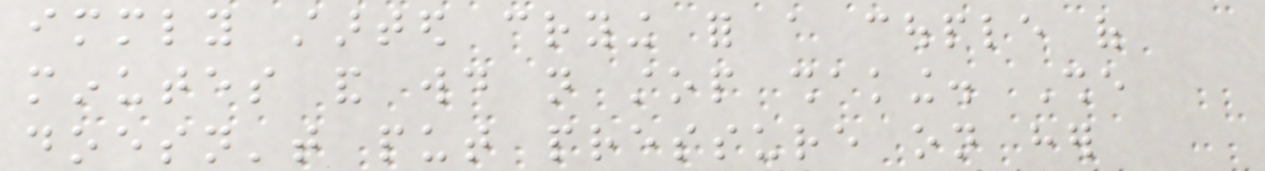immediately started crying for a couple of
minutes and would not stop shaking. She
doesn't put pressure on her
